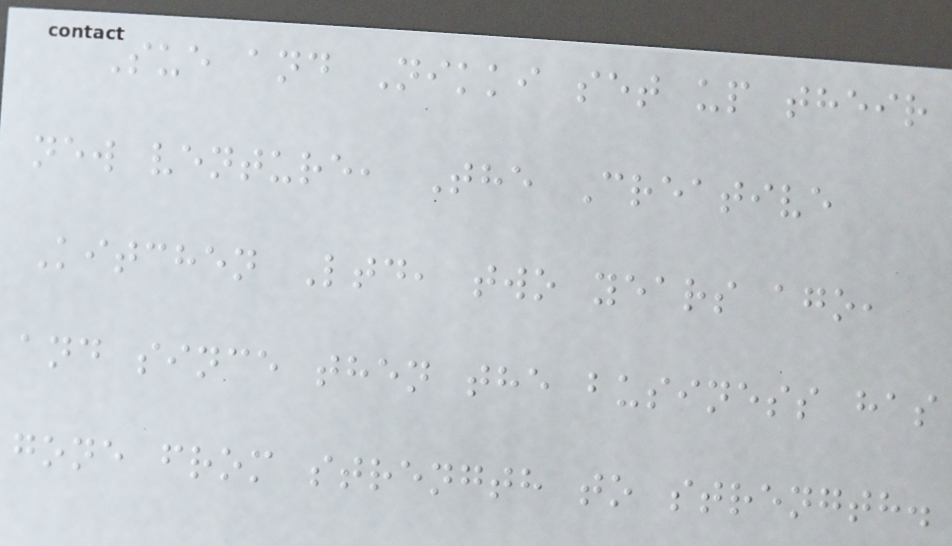Sue and Nikki set up their
new venture, The Creative
Kitchen Ltd, two years ago,
and since then the business has
gone from strength to strength.
